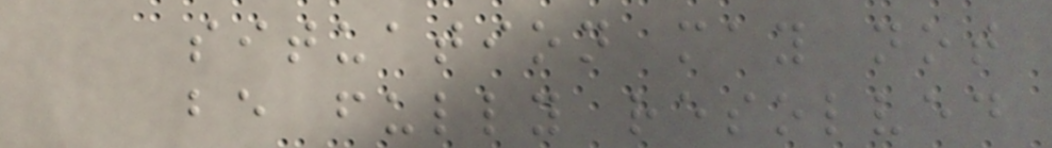situation may not
be fully resolved
